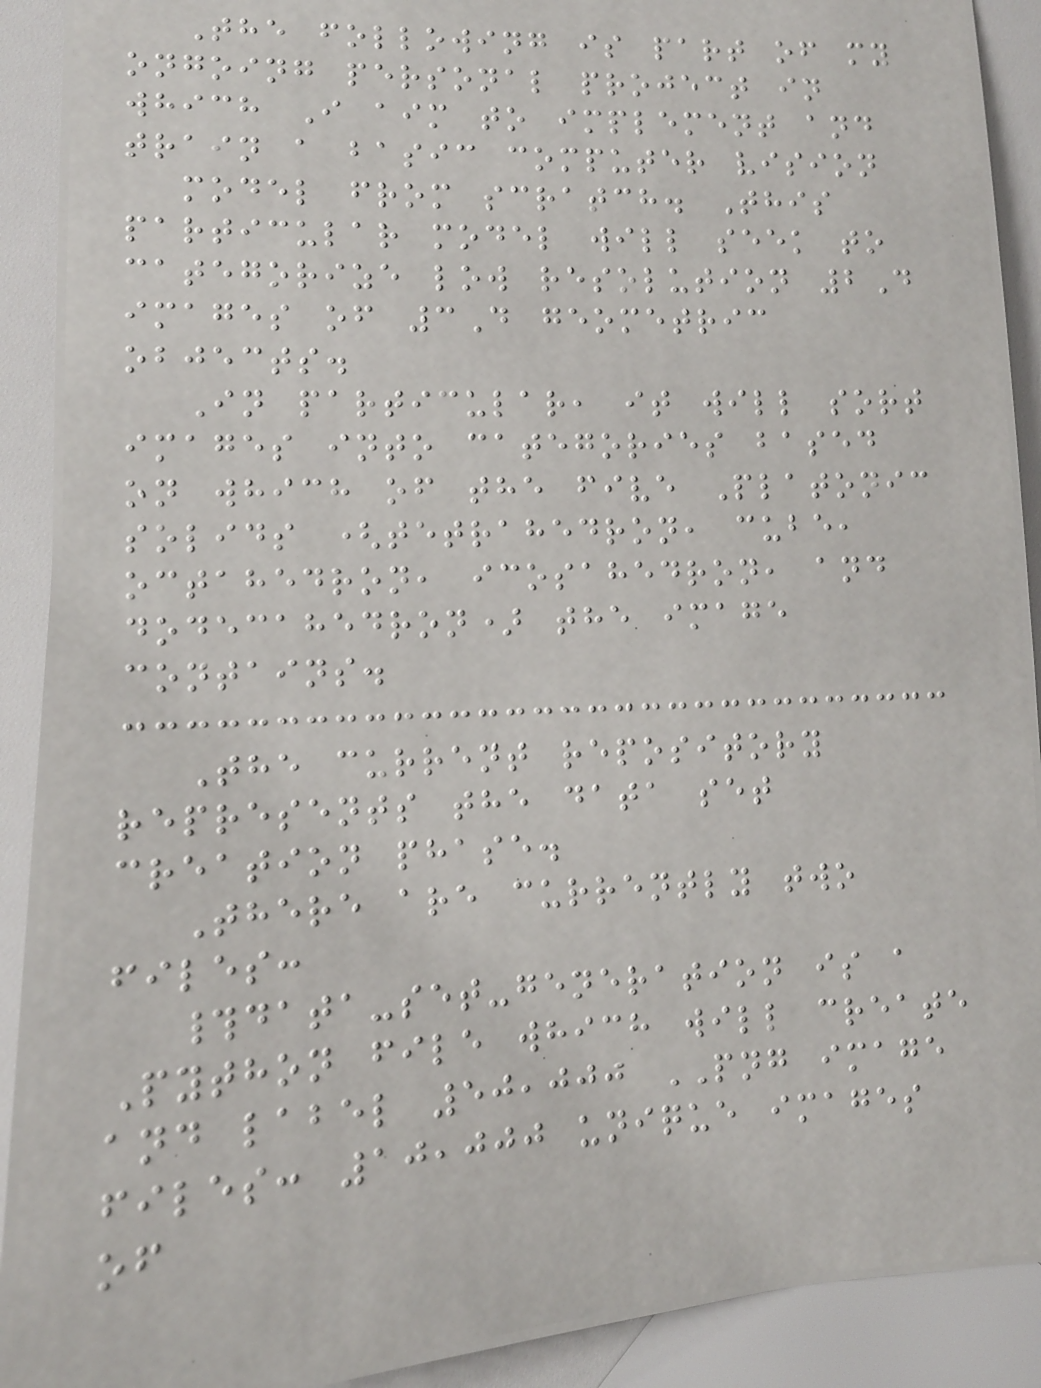The following is part of my
ongoing personal project in
which I aim to implement and
train a basic computer vision
model from scratch. This
particular model will seek to
categorize low resolution 2D
images of 3D geometric
objects.
In particular, it will sort
images into categories based
on which of the five Platonic
solids (tetrahedron, cube,
octahedron, icosahedron, and
dodecahedron) the image
contains.
The current repository
represents the data set
creation phase.
There are currently two
files:
#data-set-generation is a
Python file which will create
and label 50,000 PNG image
files: 10,000 unique images
of
